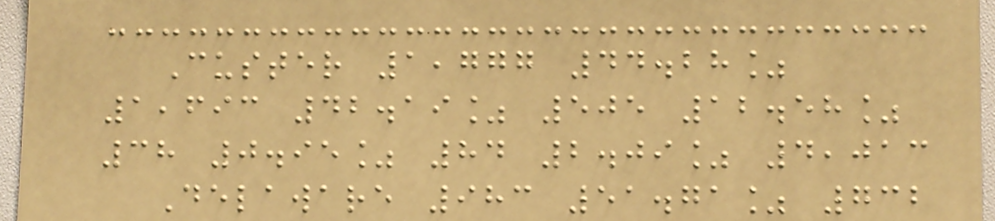Custer 1,777 44.28%
1,693 42.19% 505 12.58%
38 0.95% 84 2.09% 4,013
Delaware 983 51.71% 732
